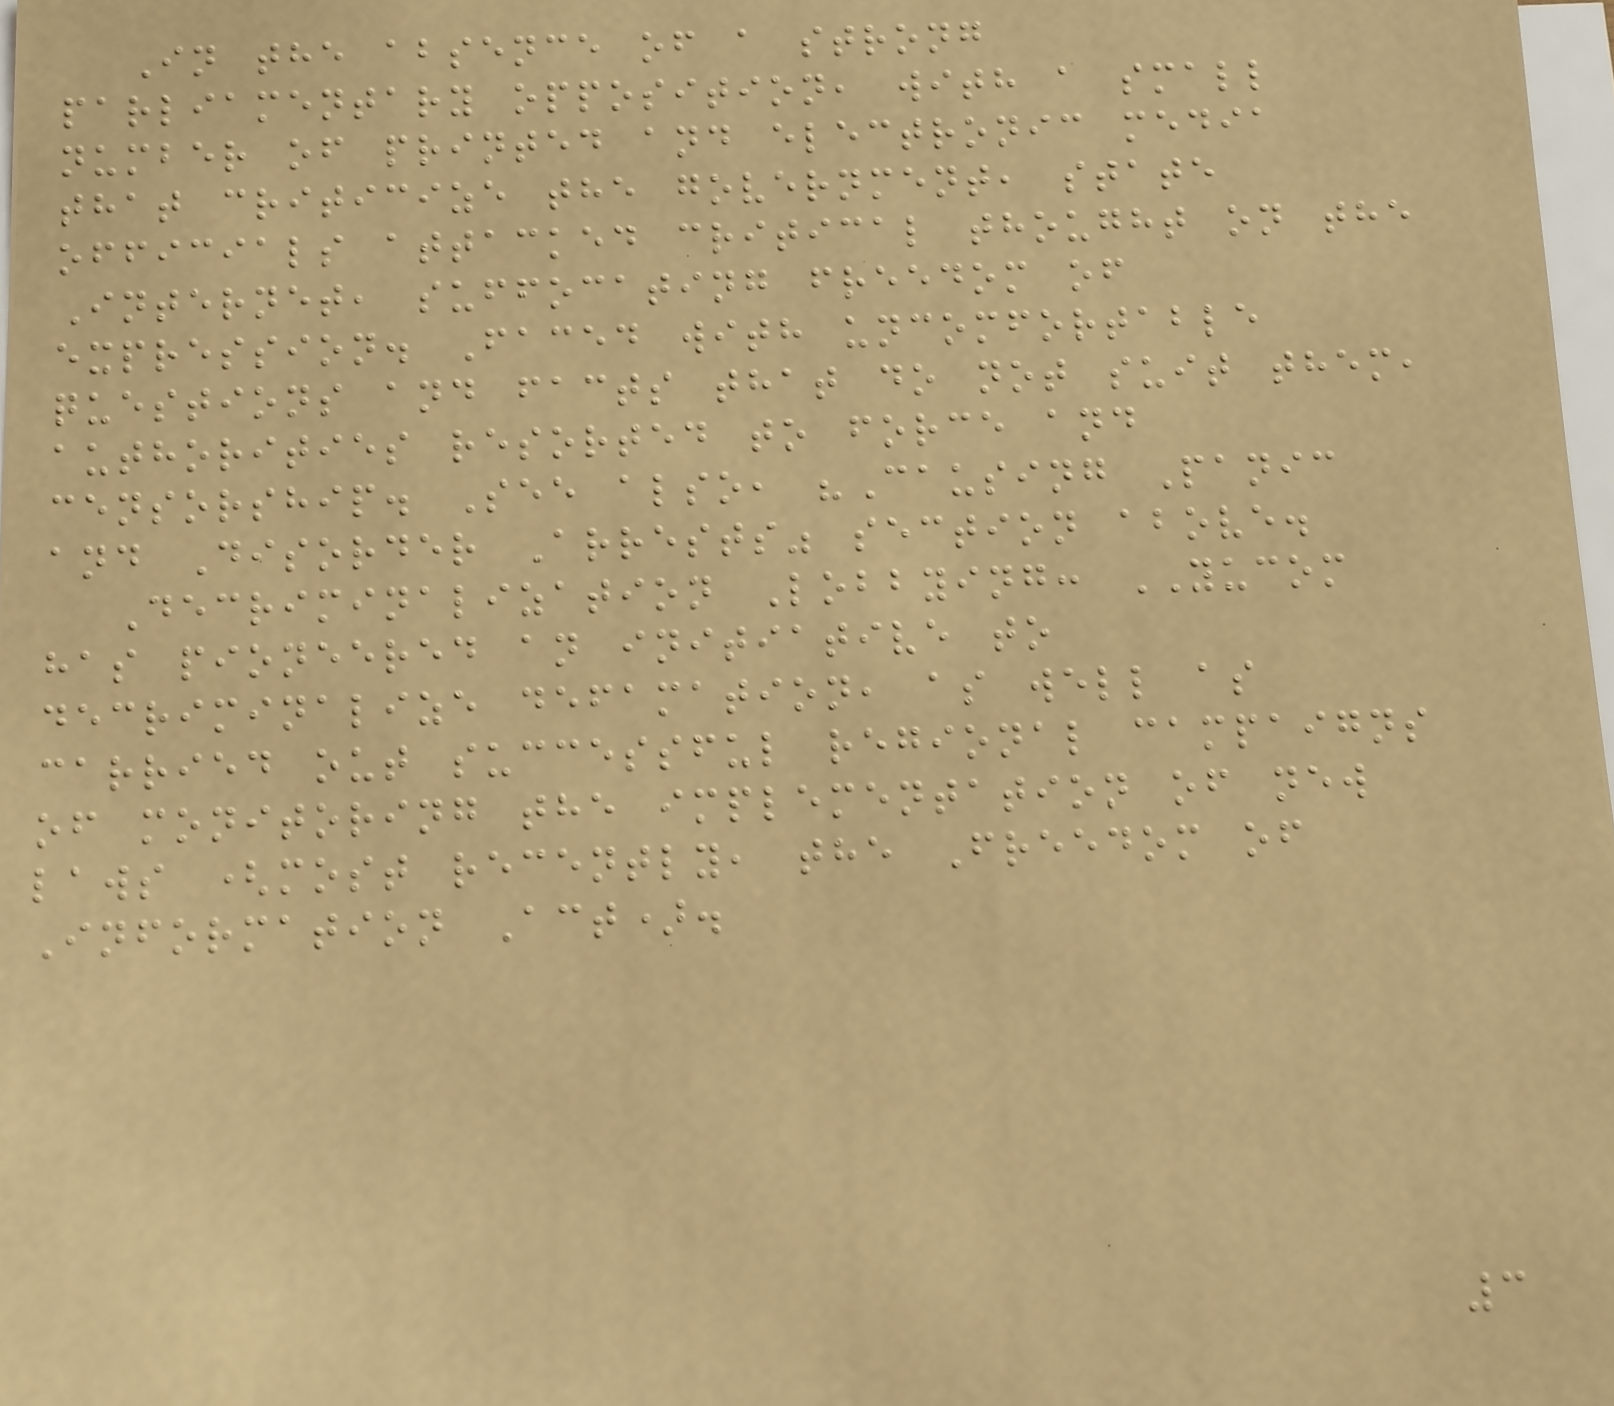In the absence of a strong
parliamentary opposition, with a small
number of printed and electronic media
that criticize the government, state
officials attacked critical thought on the
Internet, suffocating freedom of
expression. Faced with uncomfortable
questions and facts that do not suit them,
authorities resorted to force and
censorship. See also, "Causing Panic
and Disorder Arrests" section above.
Decriminalization Lobbying: YUCOM
has pioneered an initiative to
decriminalize defamation, as well as
carried out successful regional campaigns
of monitoring the implementation of new
laws (most recently, the Freedom of
Information Act).
3
